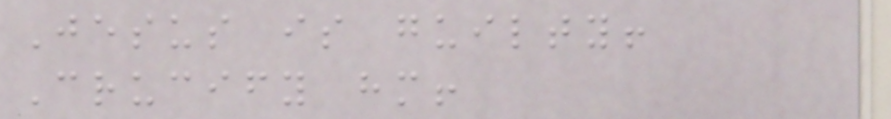Jesus is guilty!
Crucify him!
